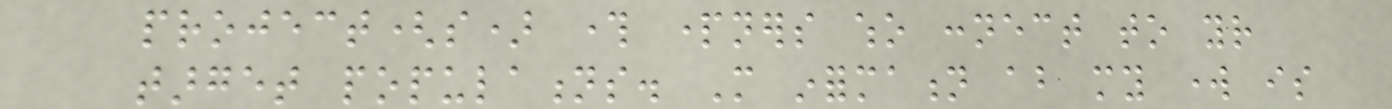project(s) through partners who connect to your
target populations. More information about my work is
